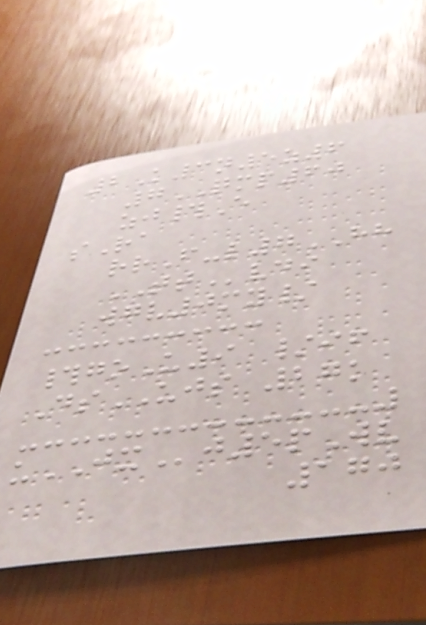2K3n5z6
7QMP60
zj#E
sRa
rrF-l7HH
TTvdi
wgv0my/
#goU9 /if
DsUJS 27k
uJXj5pWv
170
